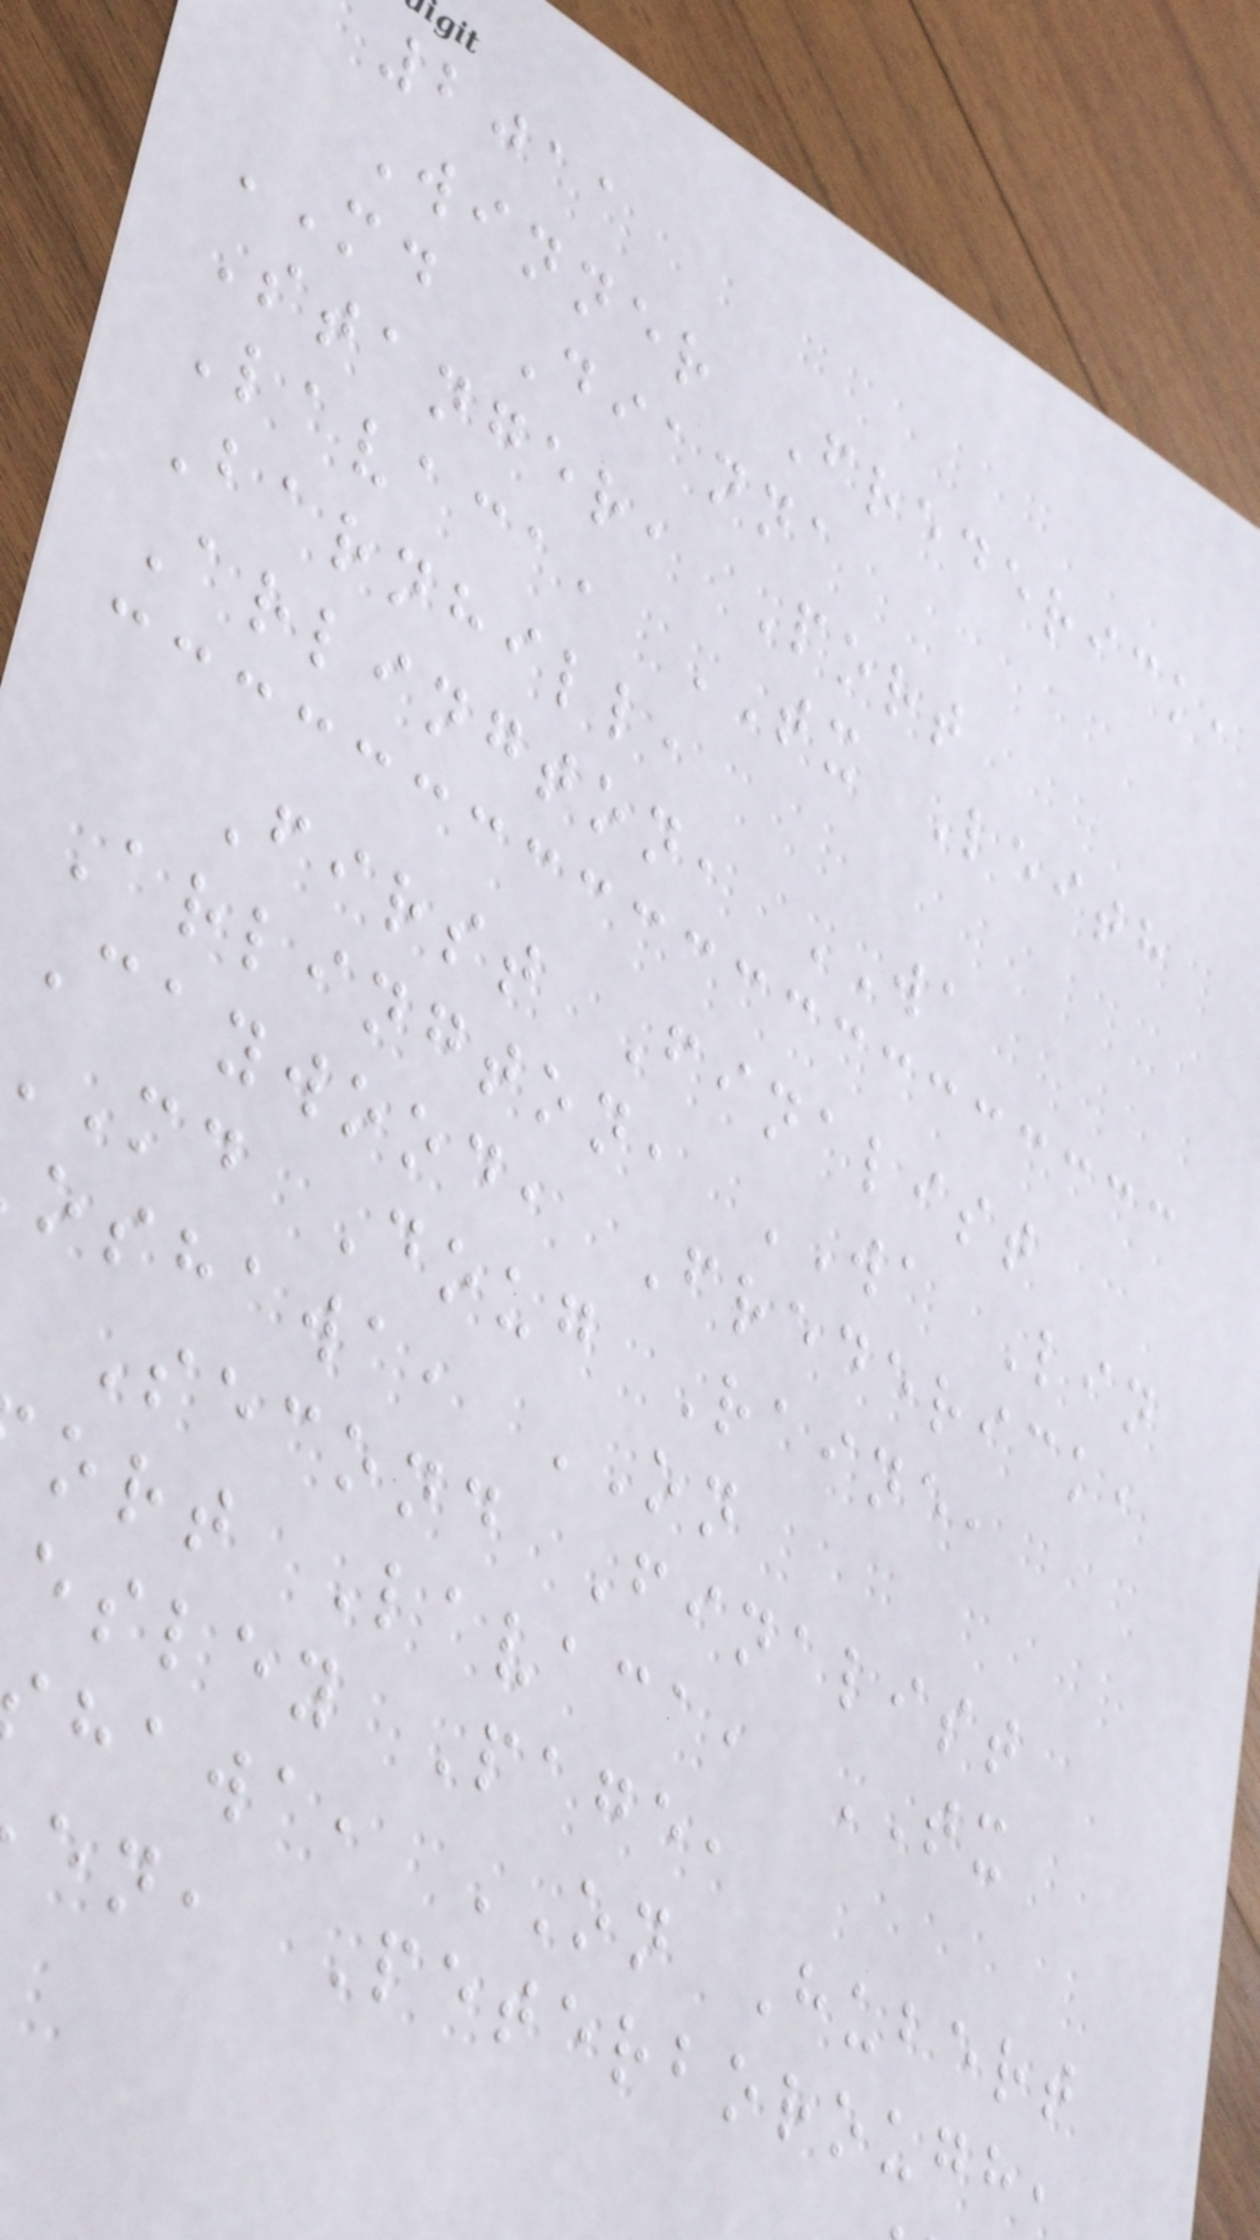2011
Winner Frederick,
MD Dianna
Stanger, Port
Lavaca, TX Leith
Barnhill,
Arlington, WA
First Finalist
Arlington, WA Lin
Caywood, Frederick,
md Doug Raine,
oshawa, ON
Second Finalist
ort Lavaca, TX
esley Page,
hawa, ON Hubert
en, Peterborough,
